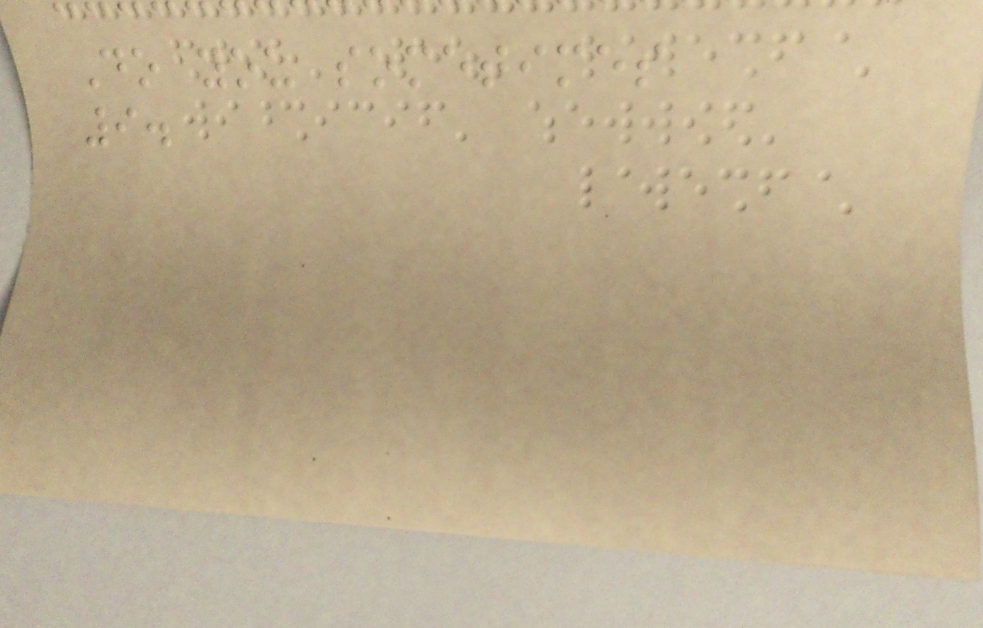Do you sometimes
9.
